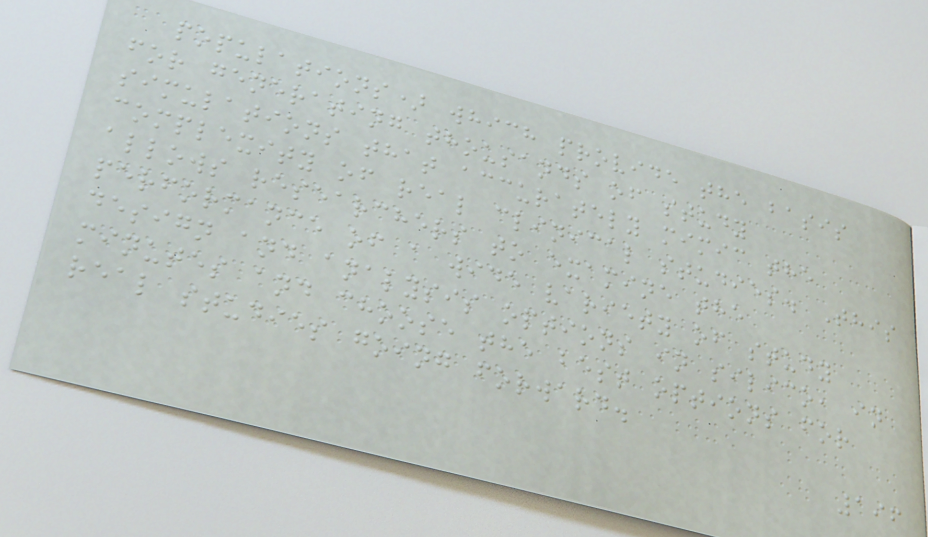populations) which provide the basis
for generating thousands of study
simulations that accurately mimic the
complexity of real clinical studies. This
allows researchers to examine the
performance of a wide variety of study
design and analysis options in silico, in
minutes and choose the best options for
real studies going forward.
196
